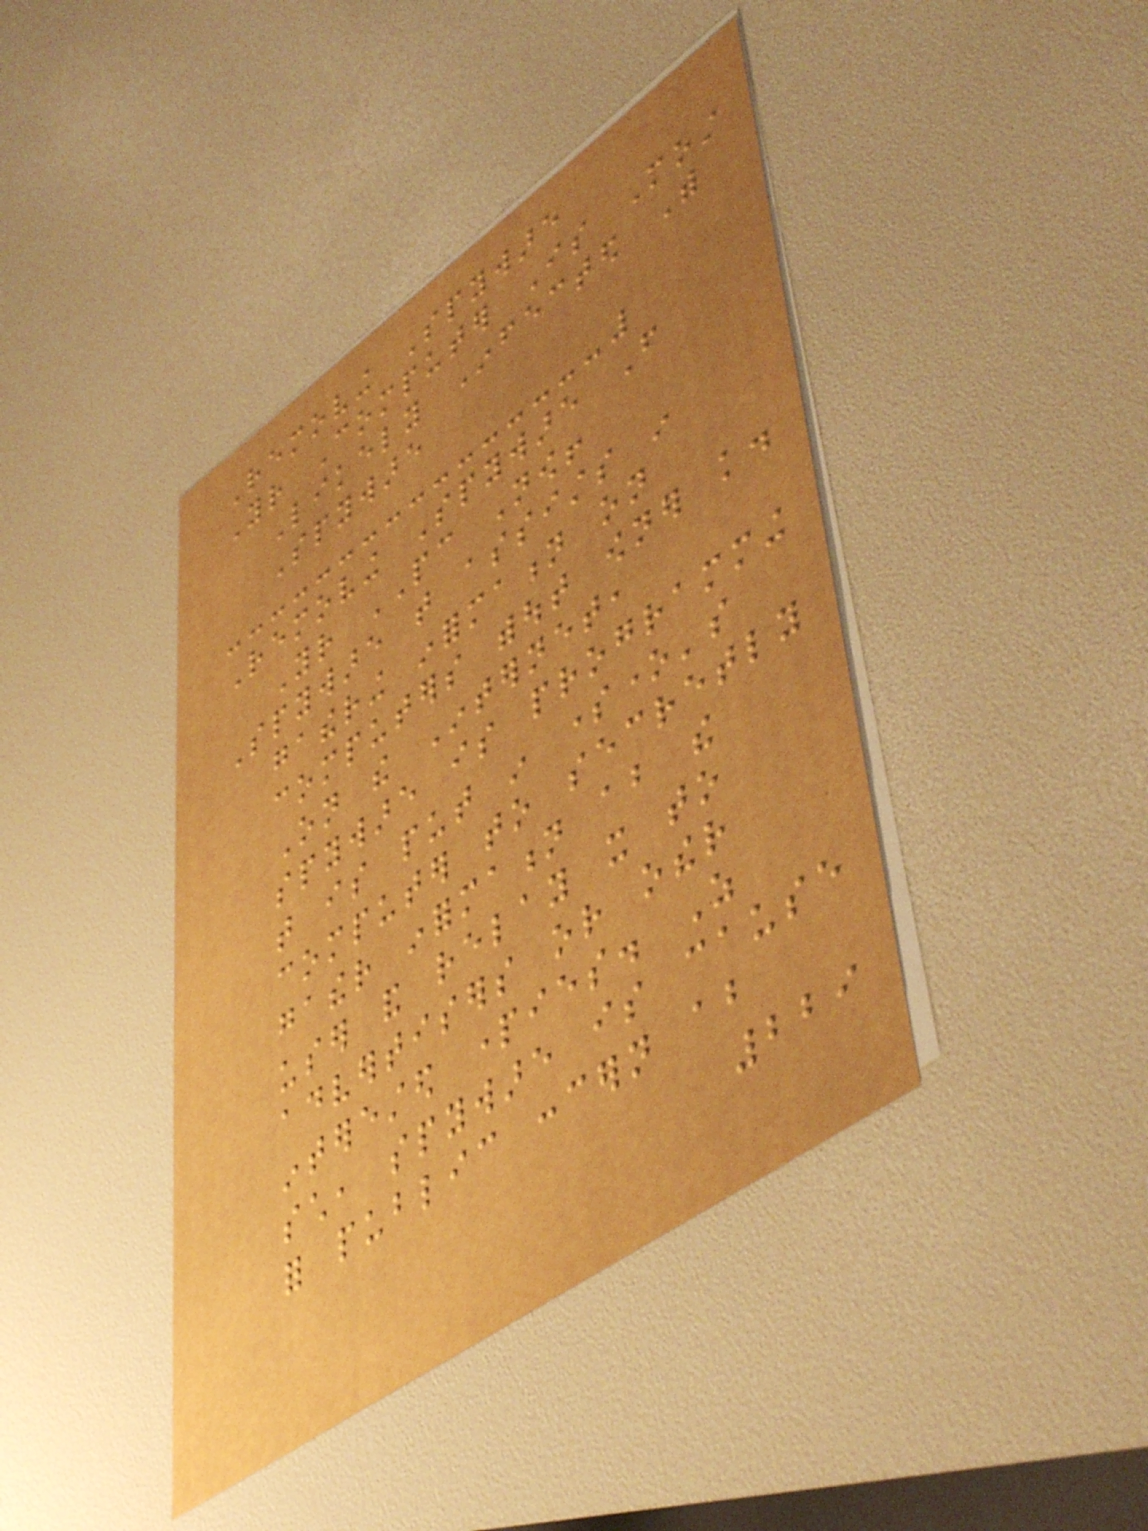Removing Spyware
Your Computer Is Most
Likely Infected With
Spyware
Removing Spyware From
Your PC Now!
Spyware that assists in
gathering information on
computers without owner knowledge.
On the Internet,
spyware is programming
that is put in someone's
computer to secretly
gather information about the
user and relay it to
advertisers or other
interested parties. As
such, spyware is cause
for public concern about
229
